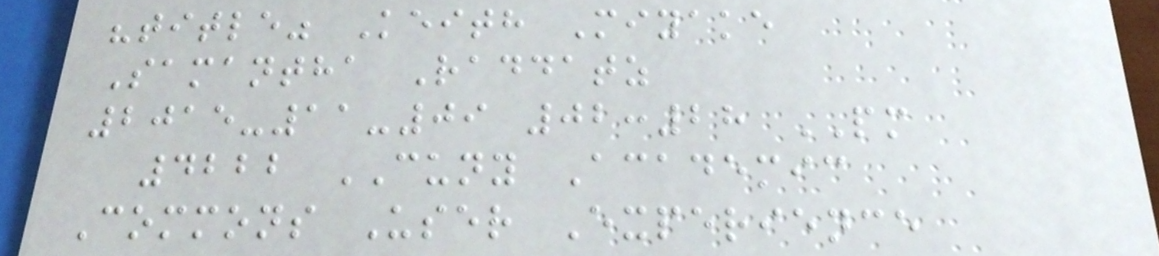"title" Keith Miyake
Samantha Raddatz
2015-11-09 02:28 PM
4222 CUNY Academic
Commons User Experience
